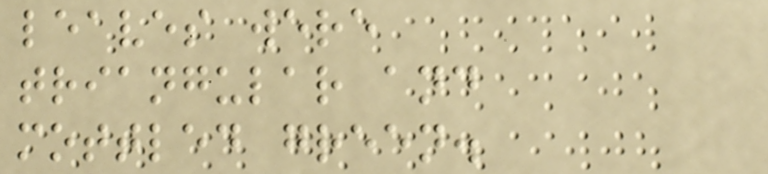leaves were
triangular and
mottled green.
